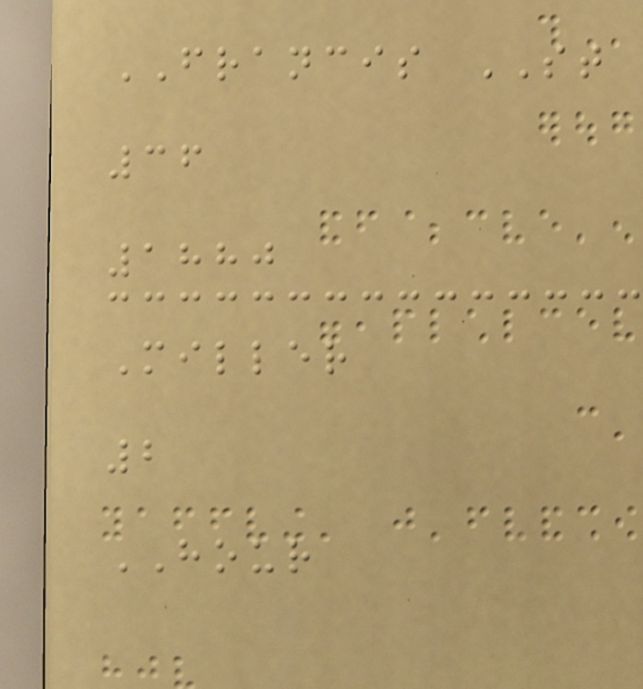FRANCIS ST
36
1880
Miller
2
HOUR
